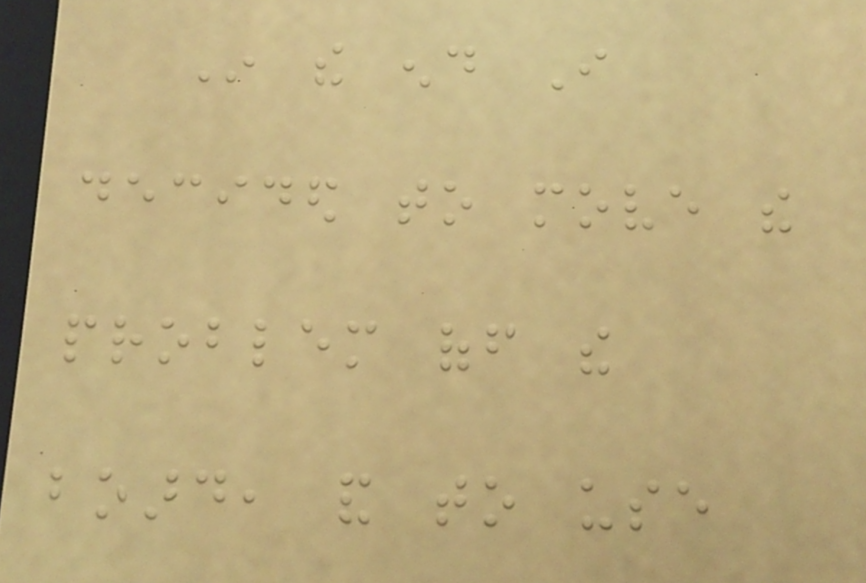In the end I
decided to move the
problem off the
board, and to use
